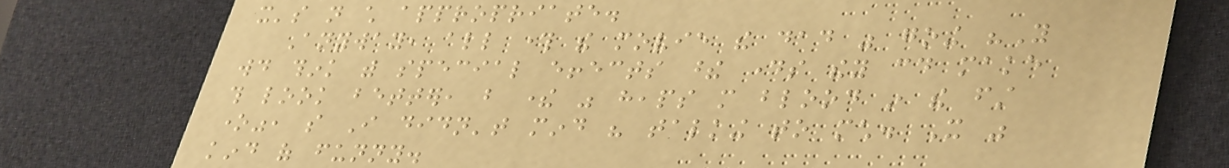it's not child appropriate.
Anyway, all through the movie the dad was going "You
would think with special effects these days they could make
this look better, but there was heaps more blood in the first
one", so I didn't mind his talking to much. It was
kind of funny.
